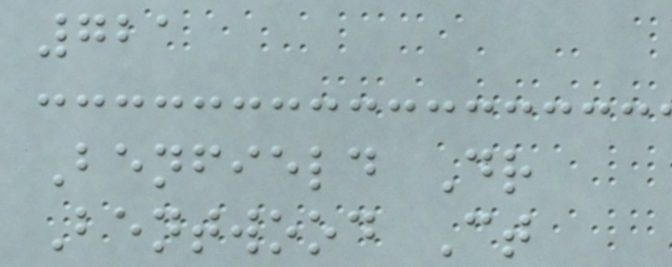721
Benfield Dr
Bentwood Ct
